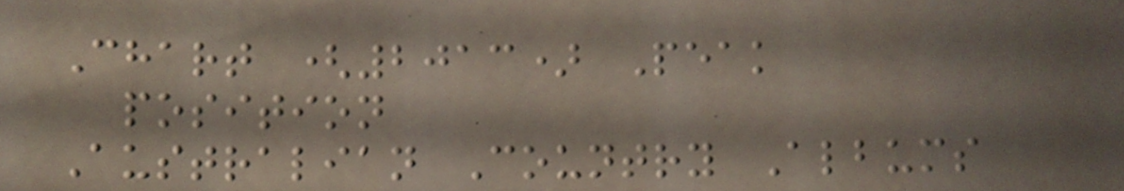Chart (2013) Peak
position
Australian Country Albums
